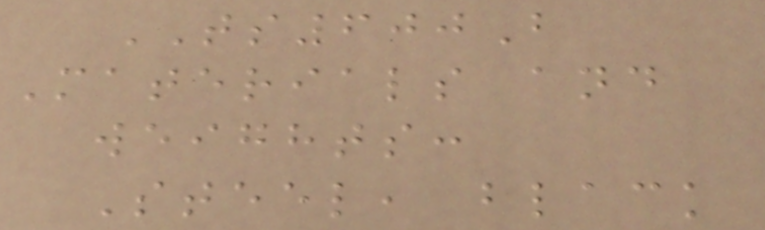TS600B
Materials and
weights:
Steel, black
